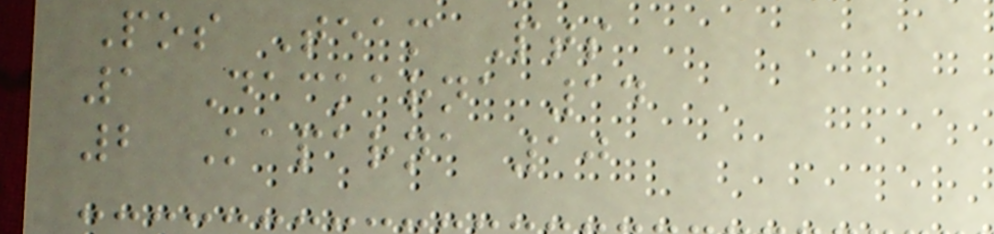Pos Team Pts
1 Dackarna 14
2 Kaparna 10
